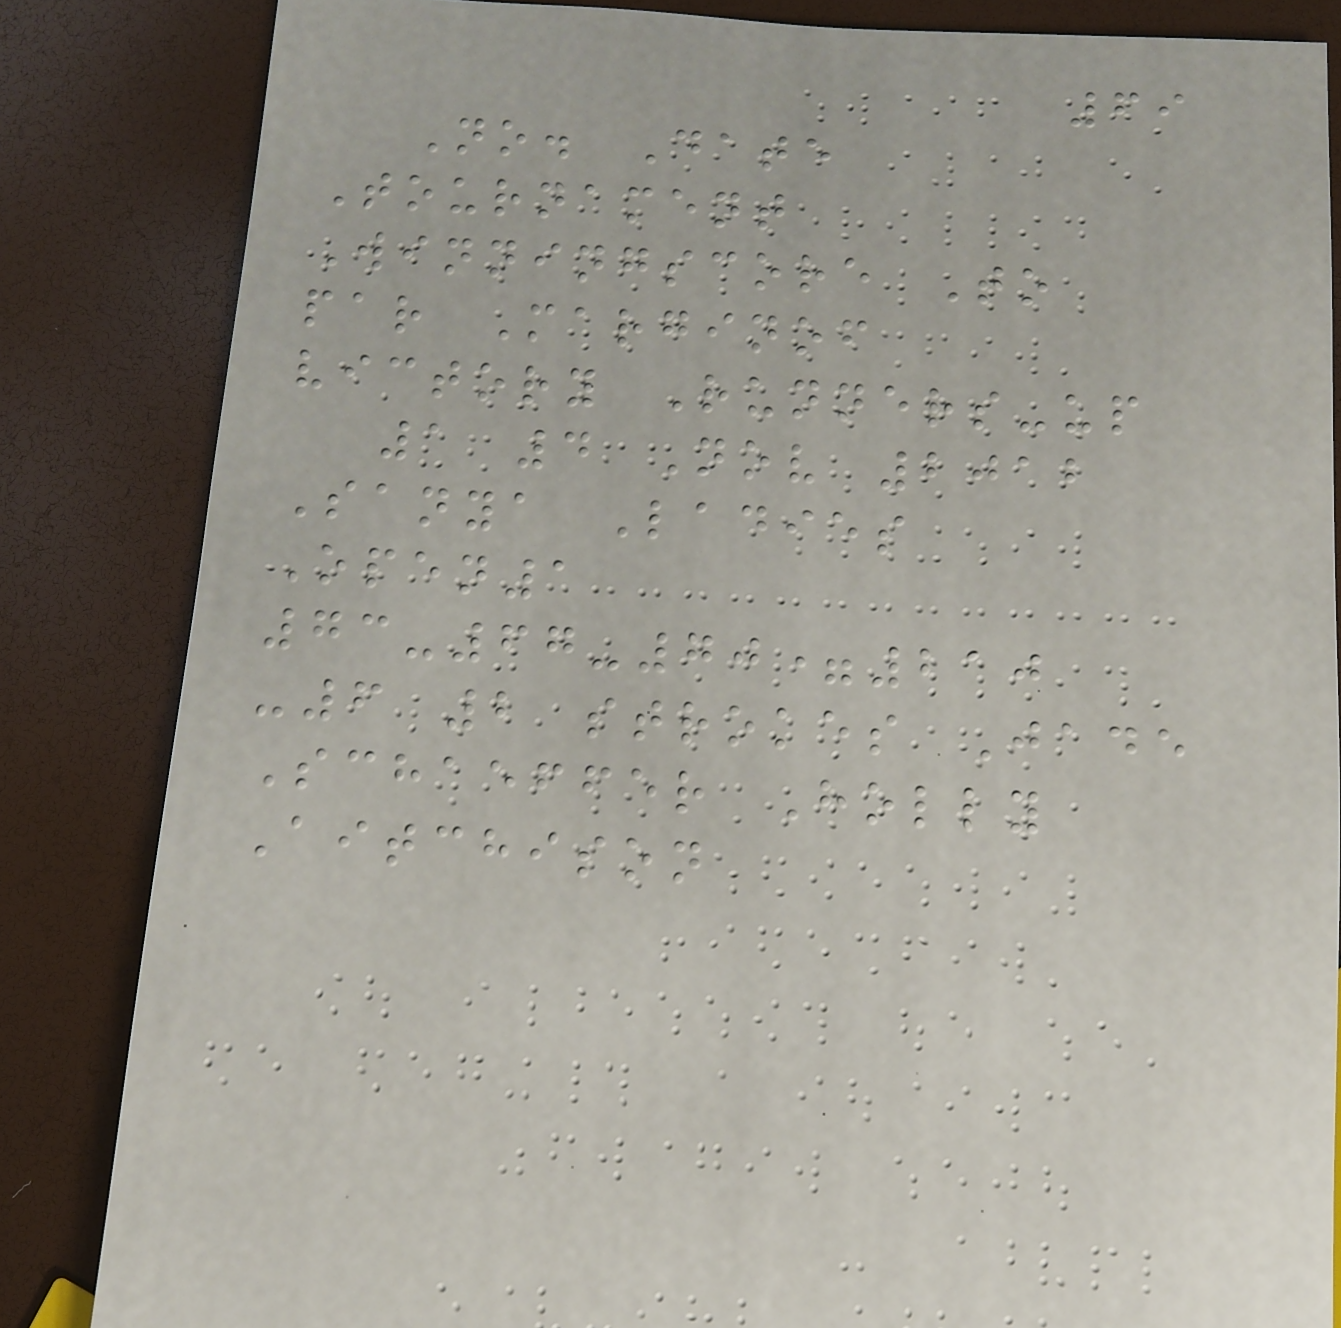69
No. Date
Tournament
Winningscore To
par Marginof
victory Runners-up
1 4 Nov 2012
Sanya Ladies
Open1
73-67-70=210
-6 2 strokes Jade
Schaeffer Holly
Aitchison
